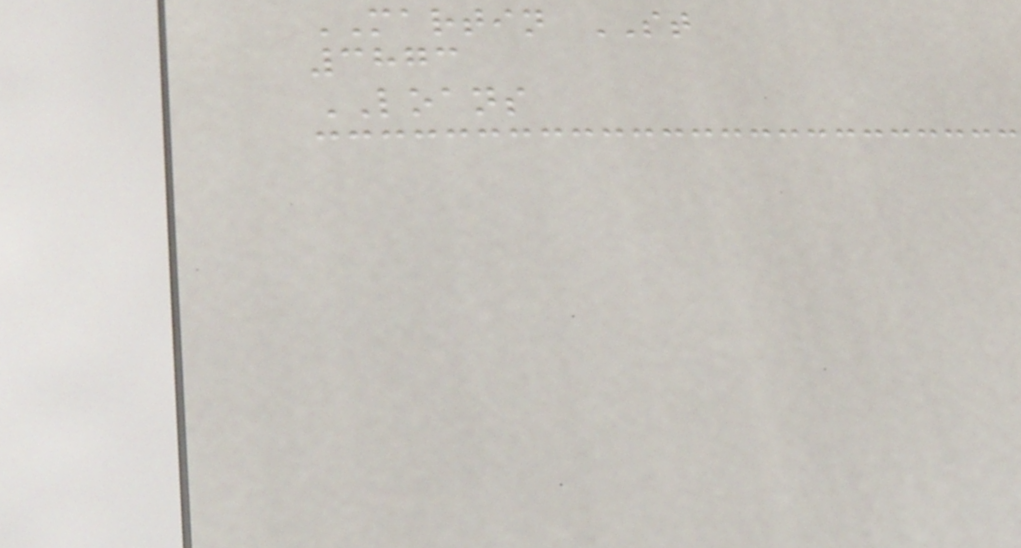MARTIN ST
3873
LOANS
